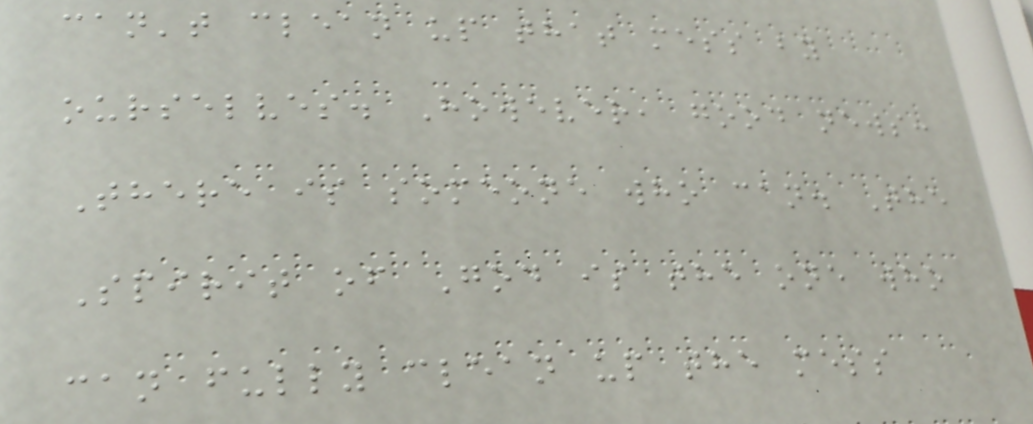can't clean up that mess by
ourselves. However, good news:
There is someone who can. The
Spirit of God is the one who
can fully clean up the mess
